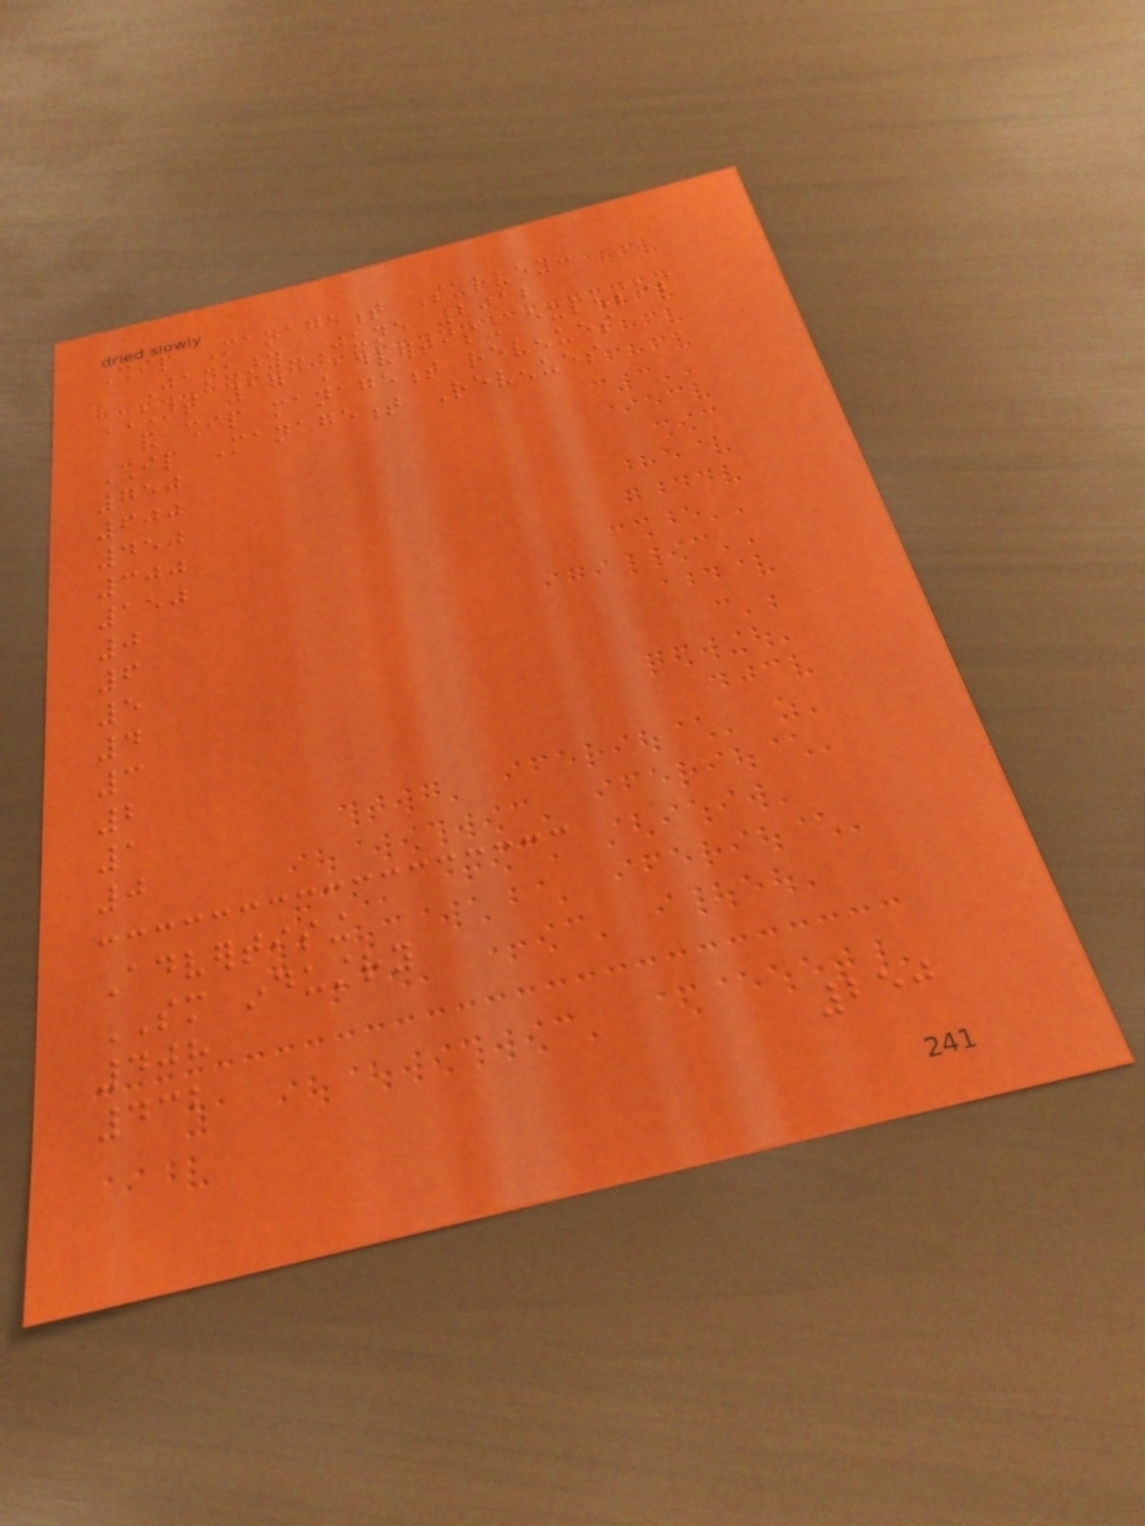Ship Management Survey:
January-June 2012
CHART 17 Advertising expenses
and ship management revenues
Ship Management Revenues
750
600
450
300
150
0
6
5
4
3
2
1
0
Advertising
SM industry
408
432
250
